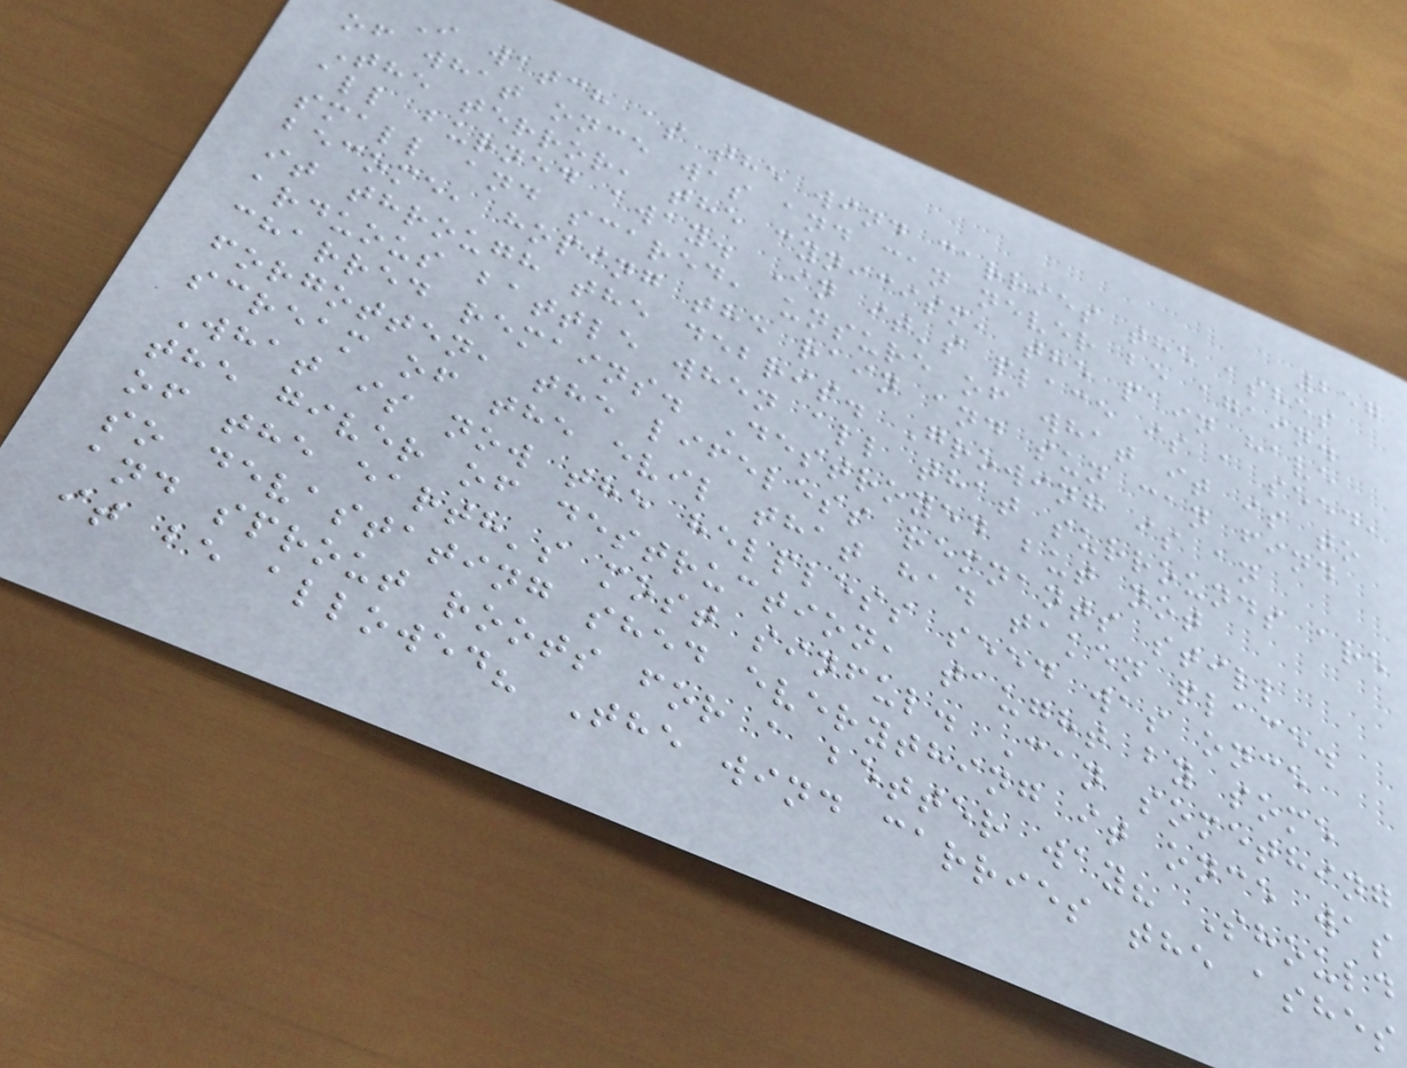257
I watch as the wind carries the ashes
of what once was and can never be again.
The terror, the cynicism, the pain have
all burned away. In it's place is a seed,
small and scared, unsure of what it is to
become, hoping the rain and sun can find
it through the debris. Growing is an
arduous battle when all that surrounds are
charred remains. Destroyed but not
forgotten, the lifeless remnants still
scream of the evil that had taken place.
What is now the helpless seed was once
the giver of destruction, taught by some
of the earth's most sinful. Can something
so devastating shed everything it once was
and sprout roots for a better way? Should
it be allowed? The wind carries the ashes
